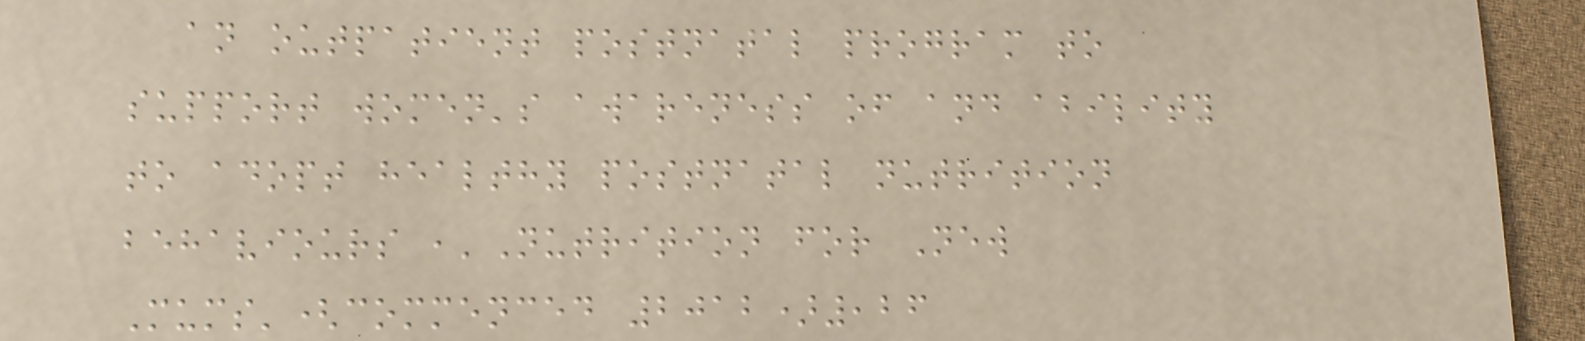an outpatient postnatal program to
support women's awareness of and ability
to adopt healthy postnatal nutrition
behaviours ,'Nutrition for New
Mums'(commenced 2012),26
